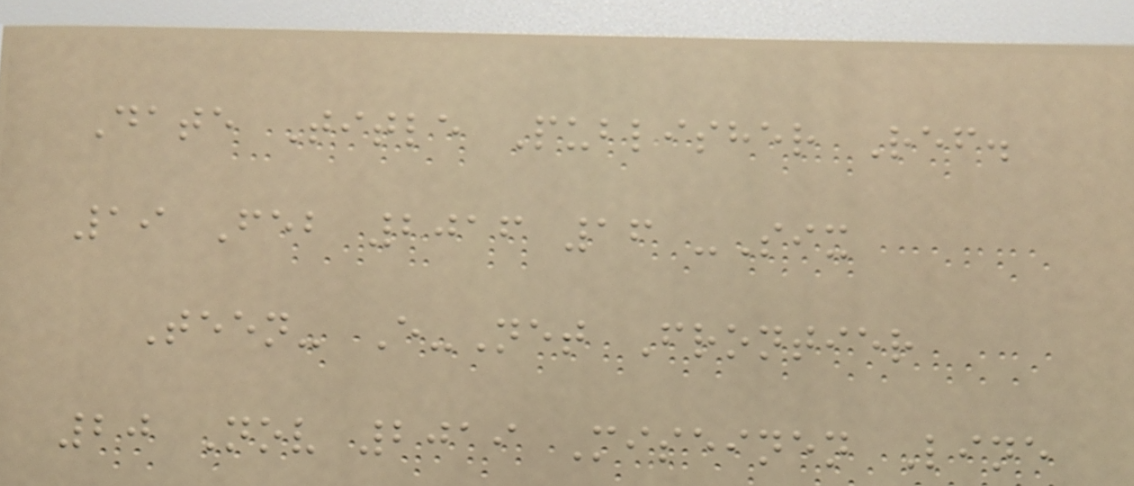Date Title Publisher Ref.
19 Feb 2016 16 -Six
Teen- E-Net Frontier
20 Nov 2019 Miseinen Line
